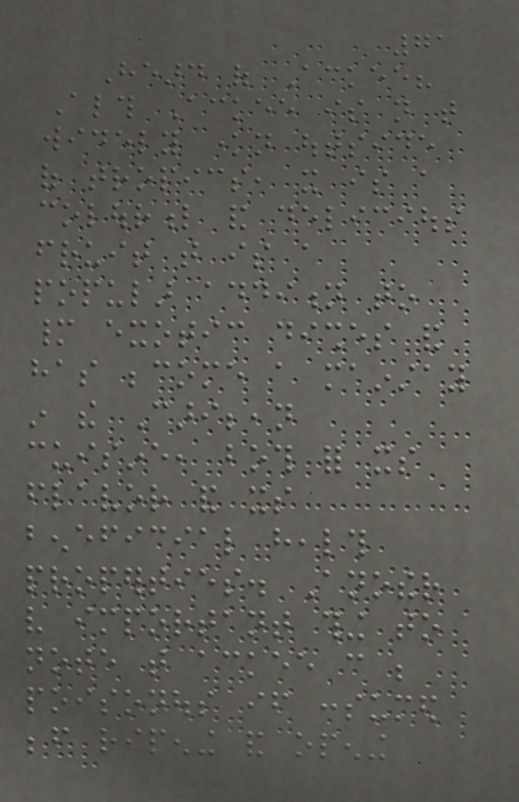71
Heard of Ackee?
Although Ackee is not that
widely known outside
of tropics, it is a
colourful and delicious
fruit that is a
popular addition to
many exotic dishes and
has become a mainstay
in the Caribbean
cuisine, both for its
flavor and its
beneficial health
properties. Another
very important thing to
note that ackee can be
poisonous if consumed
before ripening and opening
